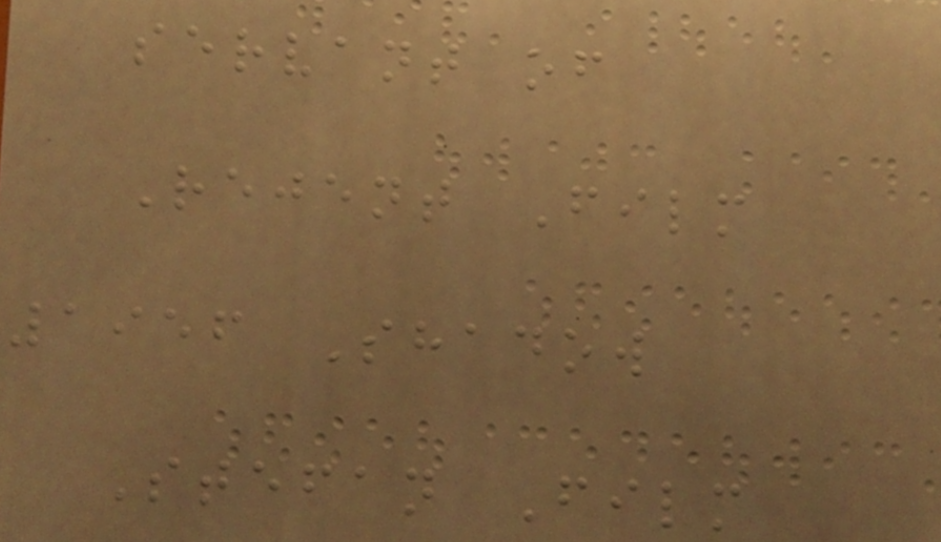servant of
Rejent Film
1956 Shadow
Stefan Film
